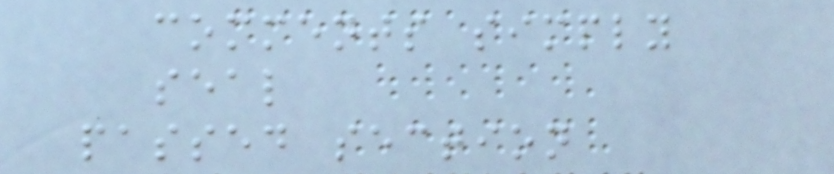comments simply
seal
passed section
